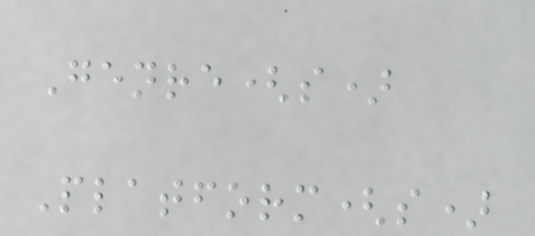Genre(s)
Platform(s)
